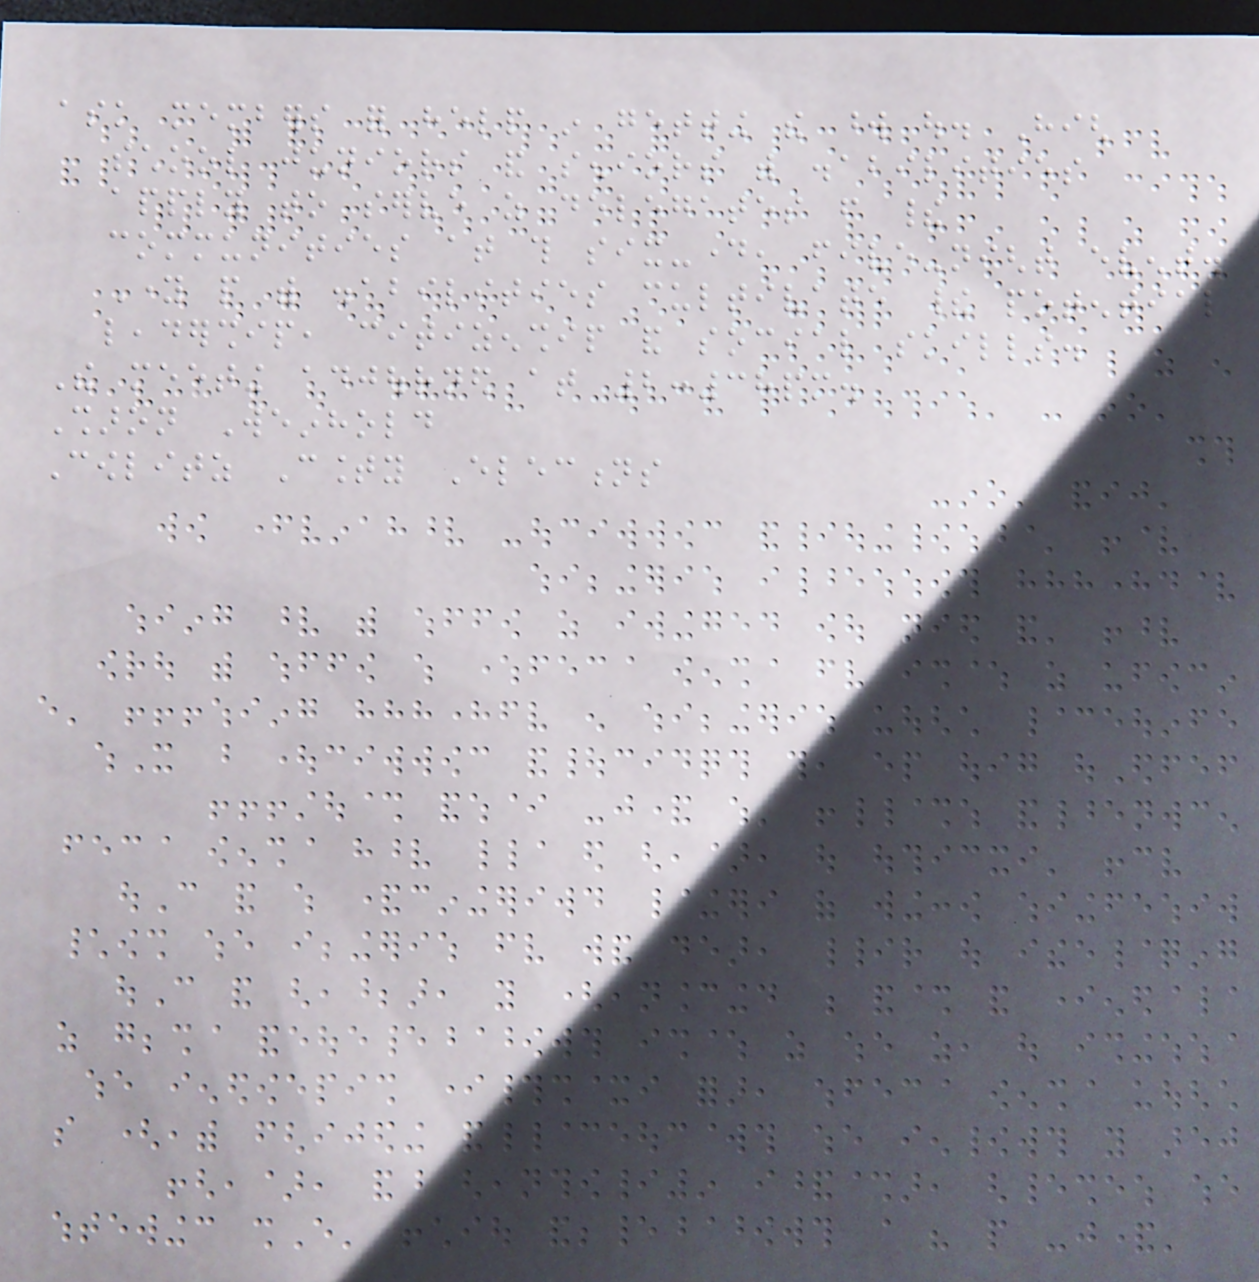ask members for help in getting the word out. High
school juniors and seniors with disabilities
apply to serve as delegates from their
communities at this six-day, five-night event.
Young people with disabilities cultivate their potential
leadership, citizenship and social skills.
The meeting adjourned at 2:38pm.
Sharon Weinhold
Cowlitz County Elections
